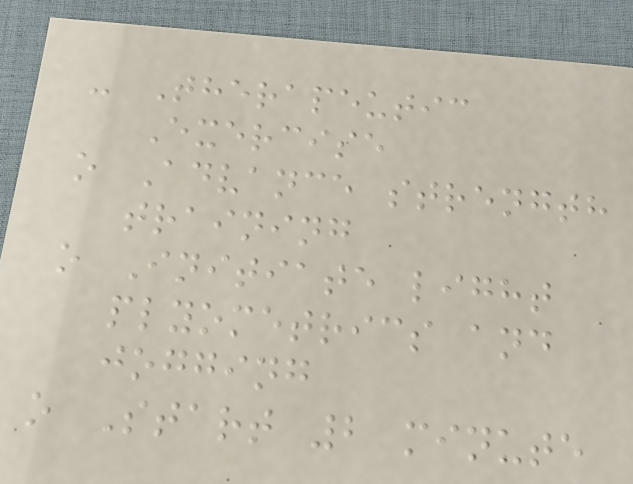- Therapeutic
Exercise
o Advance strength
training
o Initiate light
plyometrics and
jogging
o Start 2 minute
